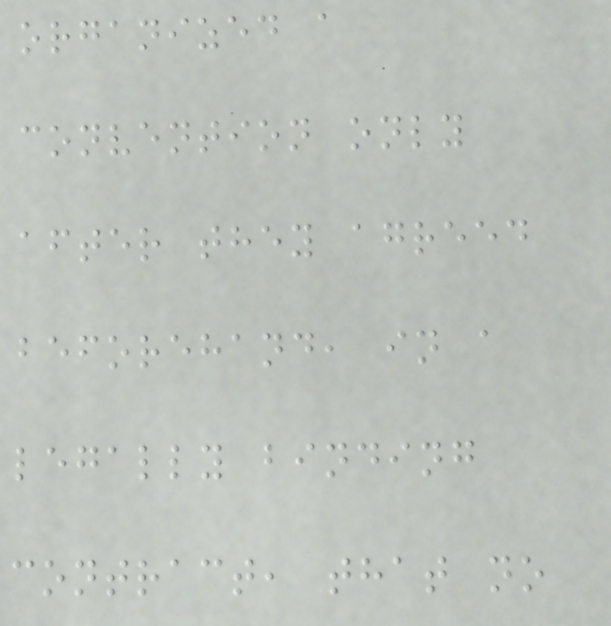organized a
convention only
after they agreed
beforehand, in a
legally binding
contract, that no
